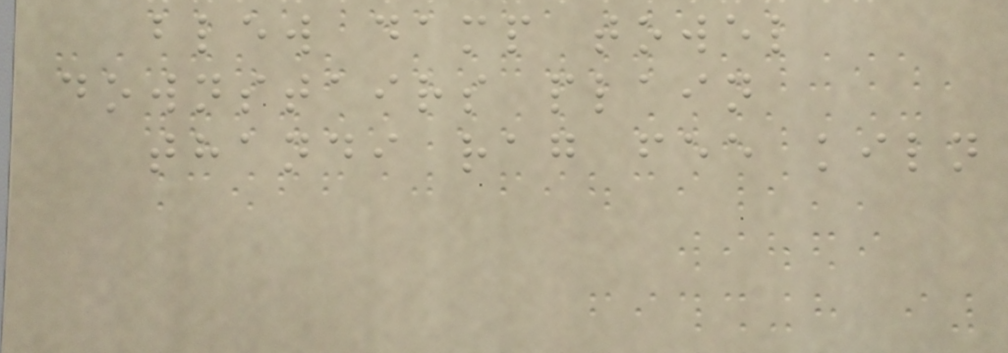blew damp towel
downstairs plain
thandi rag fee kiln
